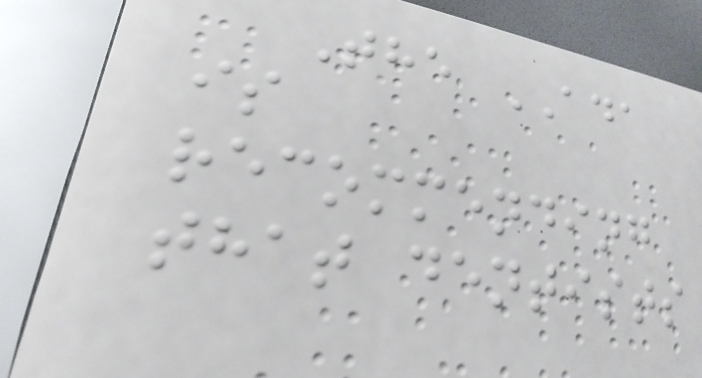The ADA
is
recommending
that dentists
